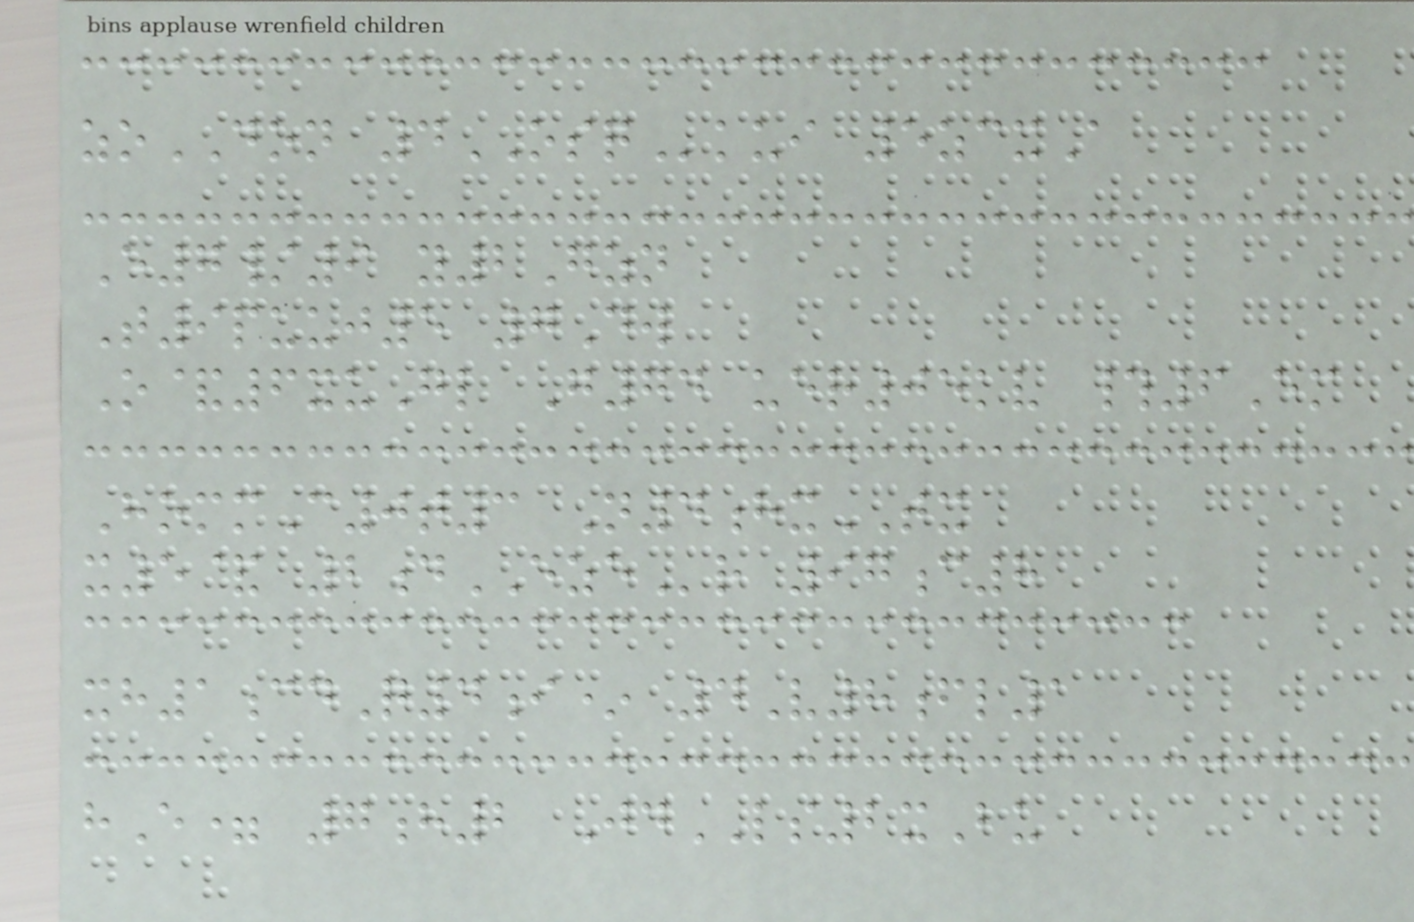zoDON 4OSQkui 5zcxA
E7/9 y2Gzn
T9puuj5 7Dw
O&6xuGl G74 uer05kv #6Em
HommC0t3 N4hxTX
x5& 2dEZEr 97c8
xh1cdQ4i* 4V8fl1
hE= 7h2 JdLS2xBu
